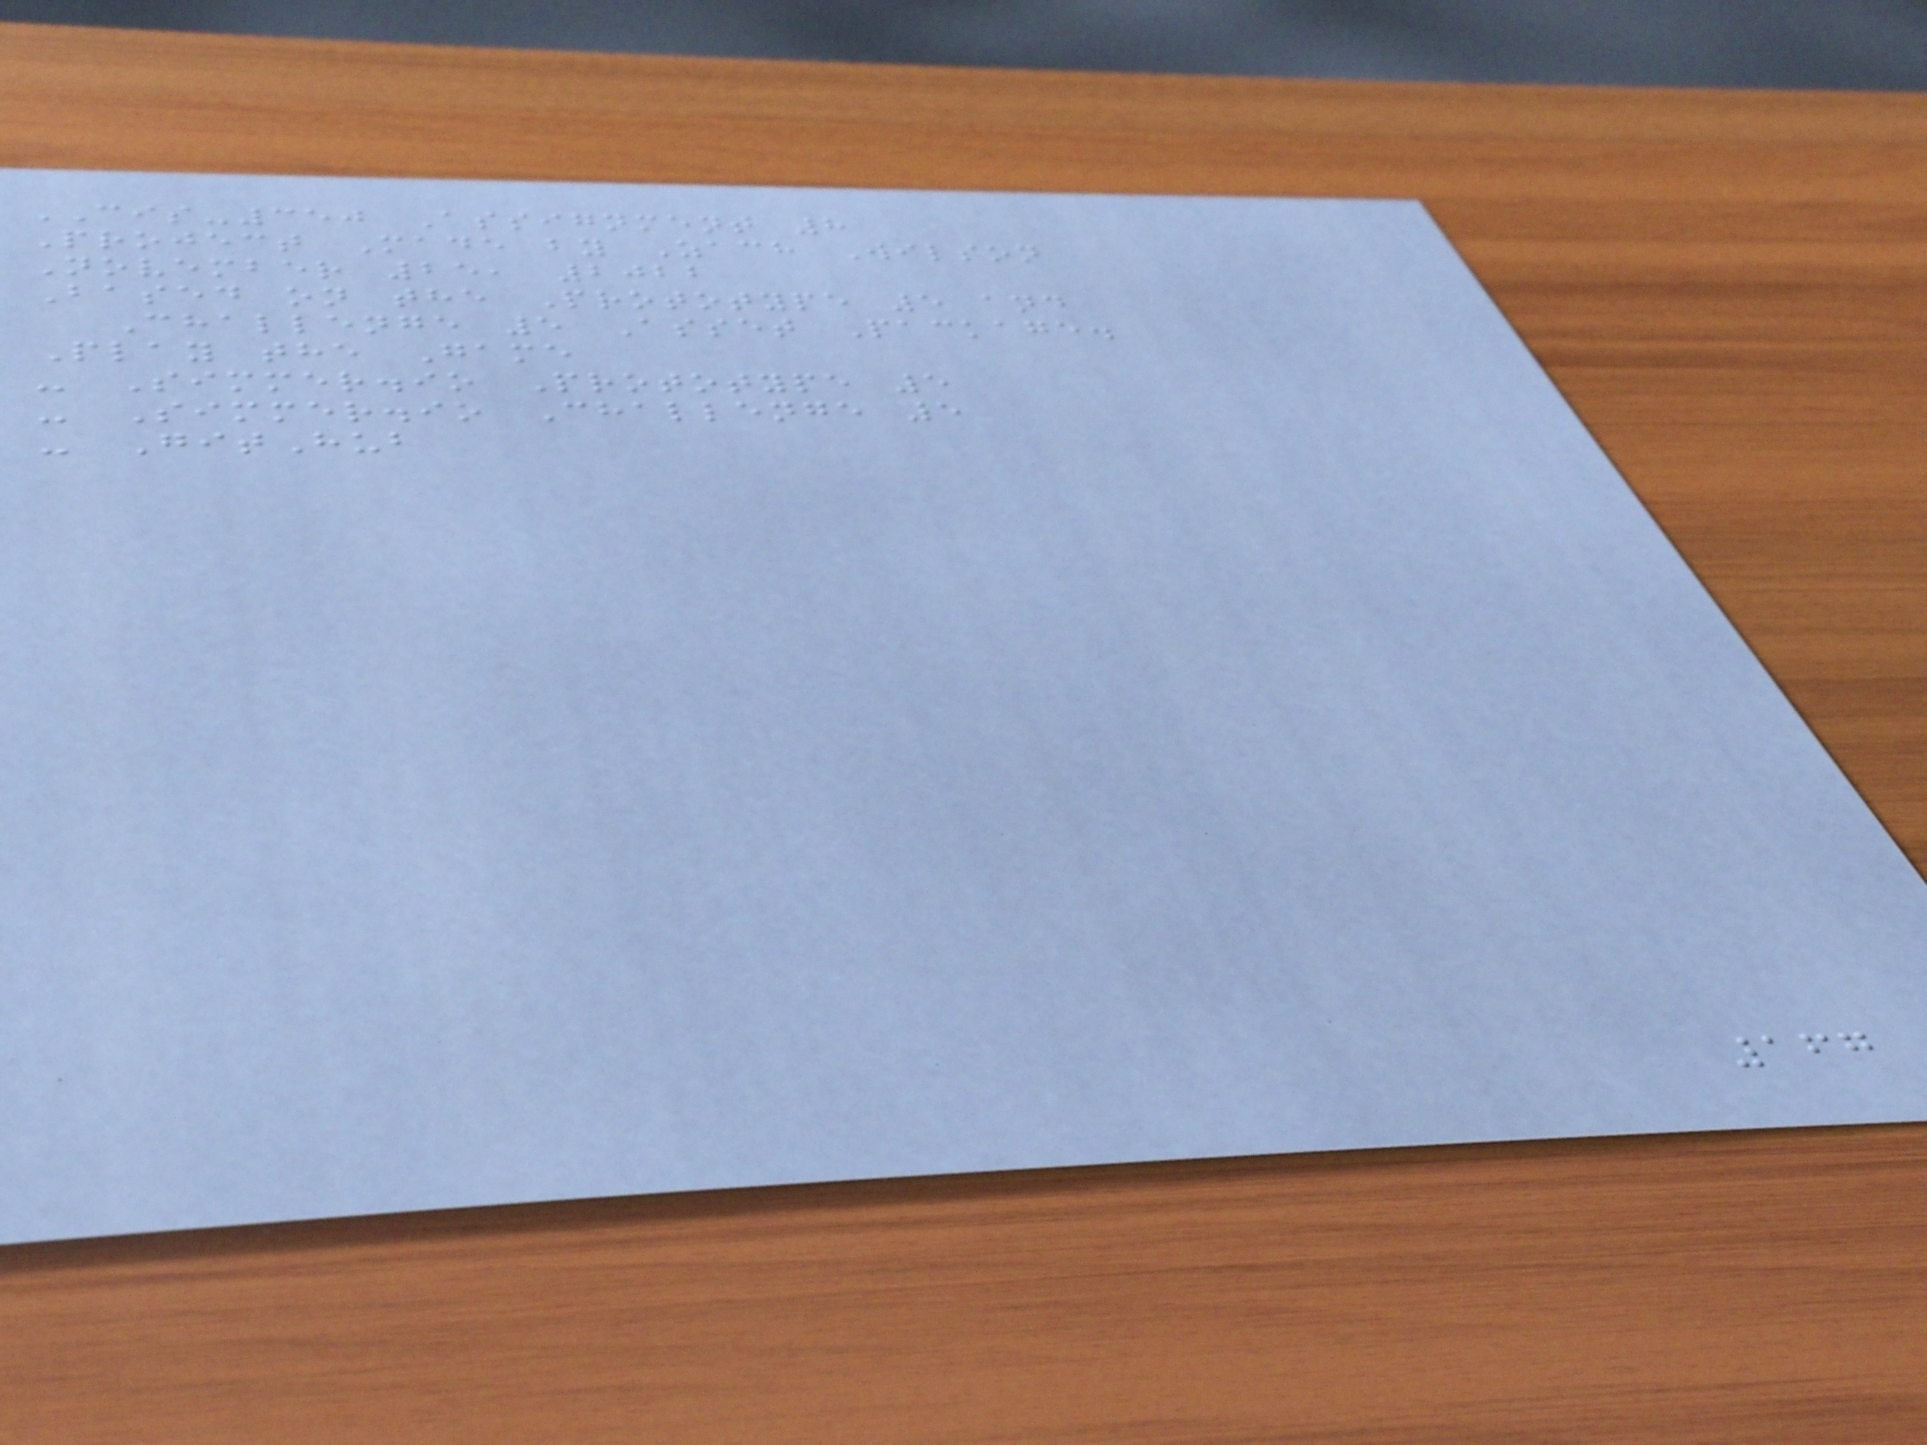CIS-350 Assignment 8
Project Made by Zach Wilson
November 25, 2022
Based on the Prototype 5 and
Challenge 5 Asset Package.
Play the Game
- Simmer.io Prototype 5
- Simmer.io Challenge 5
- GitHub
167
